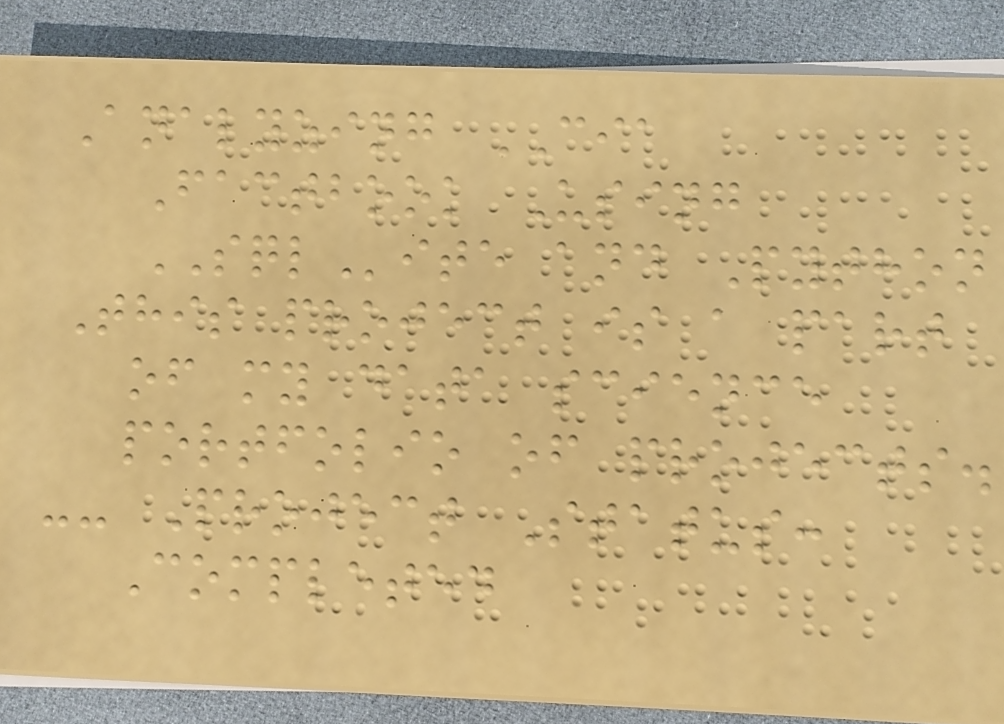Analyzing CIA
Factbook Using
SQLite and Python
This project is a part
of my data science
portfolio of projects.
-- Project Status:
Completed
